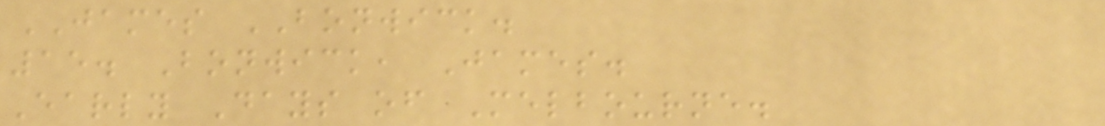JAMES BONWICK.
15. Bonwick, James.
Early Days of Melbourne.
